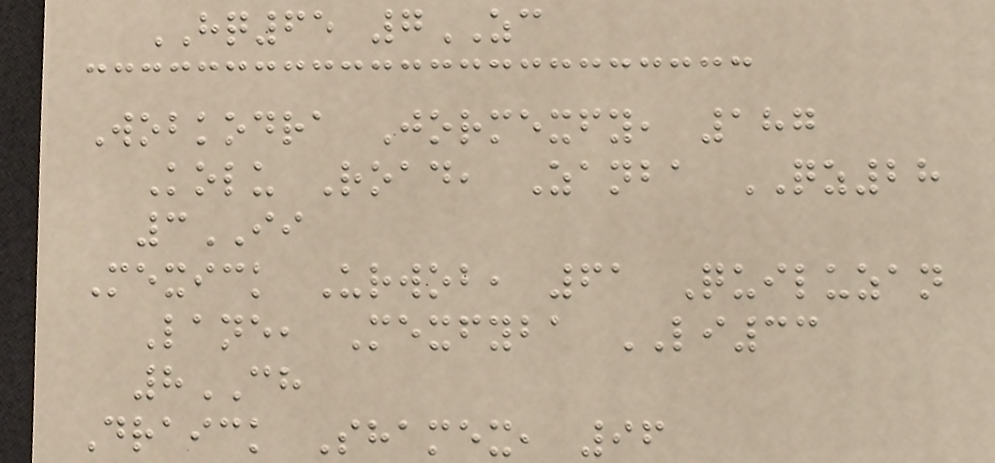HQ65 7ZC
Wobkodra Jormexfy, 187
Kolu Road, Zanba QZ28
3II
Mexick Urwob, 61 Quiluzan
Lane, Mexfyba LI33
8CH
Draick Shamex, 96
